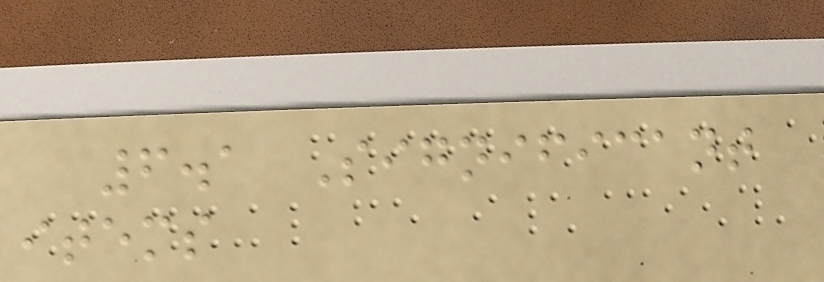6.1 Significant
items
